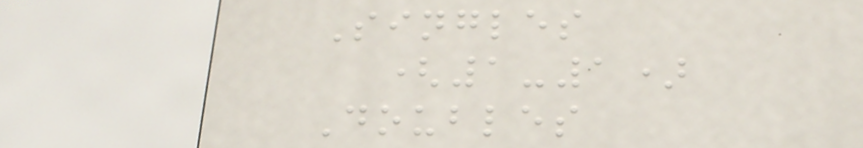Singles
(1-1)
Doubles
